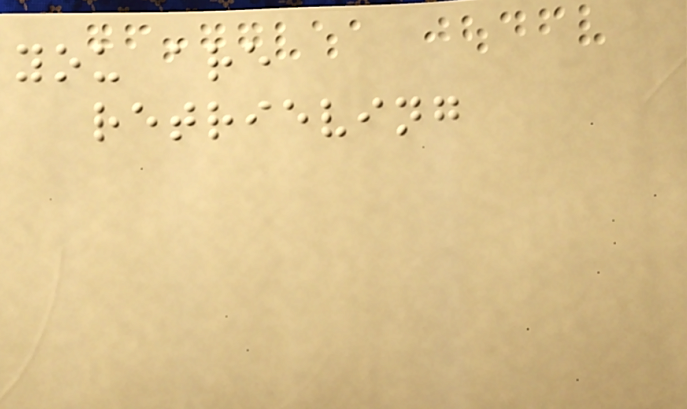you are
retrieving
